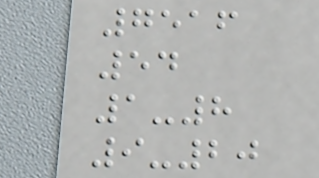7516
54
1-8
9-20
